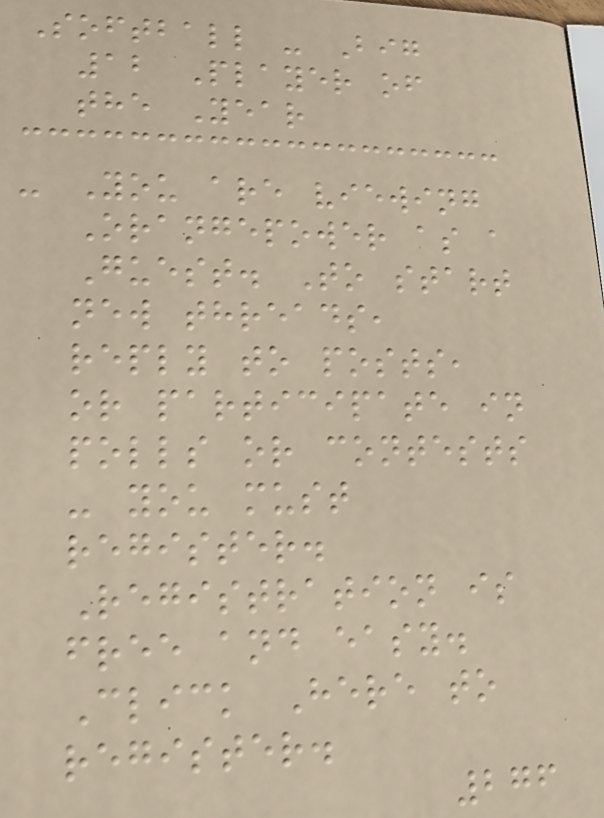Softball - Big
12 Player of
the Year
- You are viewing
Orangepower as a
Guest. To start
new threads,
reply to posts,
or participate in
polls or contests
- you must
register.
Registration is
free and easy.
Click Here to
register.
276
